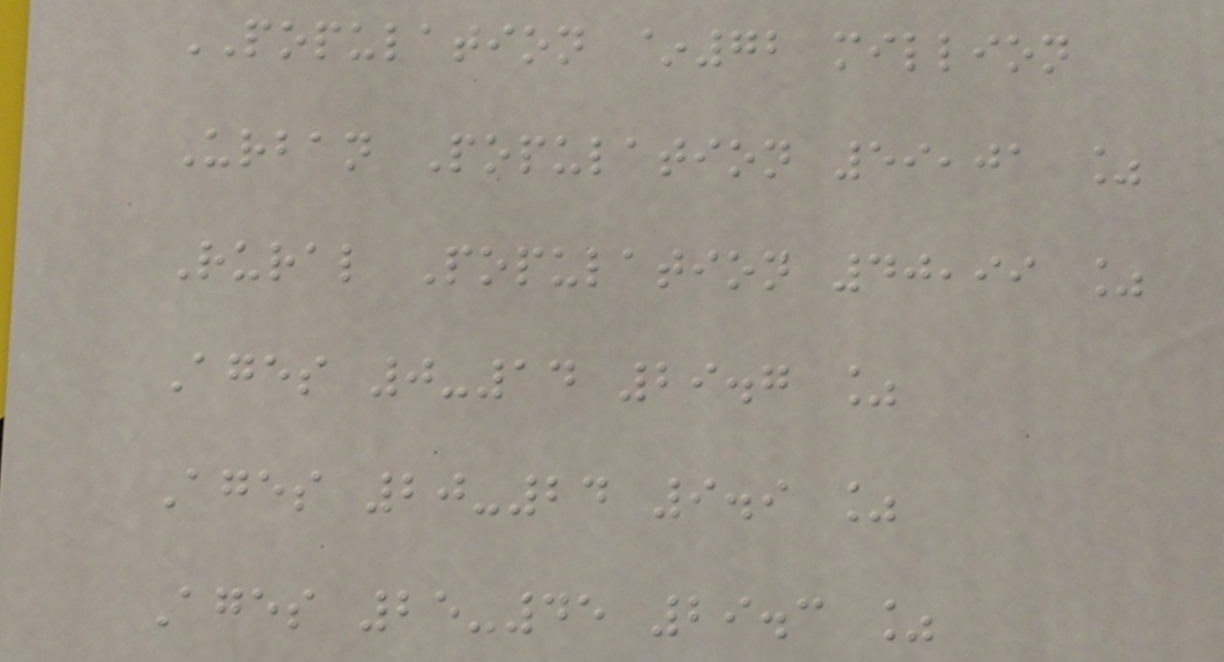POPULATION ~72 million
Urban Population 59,01 %
Rural Population 40,99 %
Ages 0-14 29.7 %
Ages 20-24 9.9 %
Ages 25-45 29.3 %
